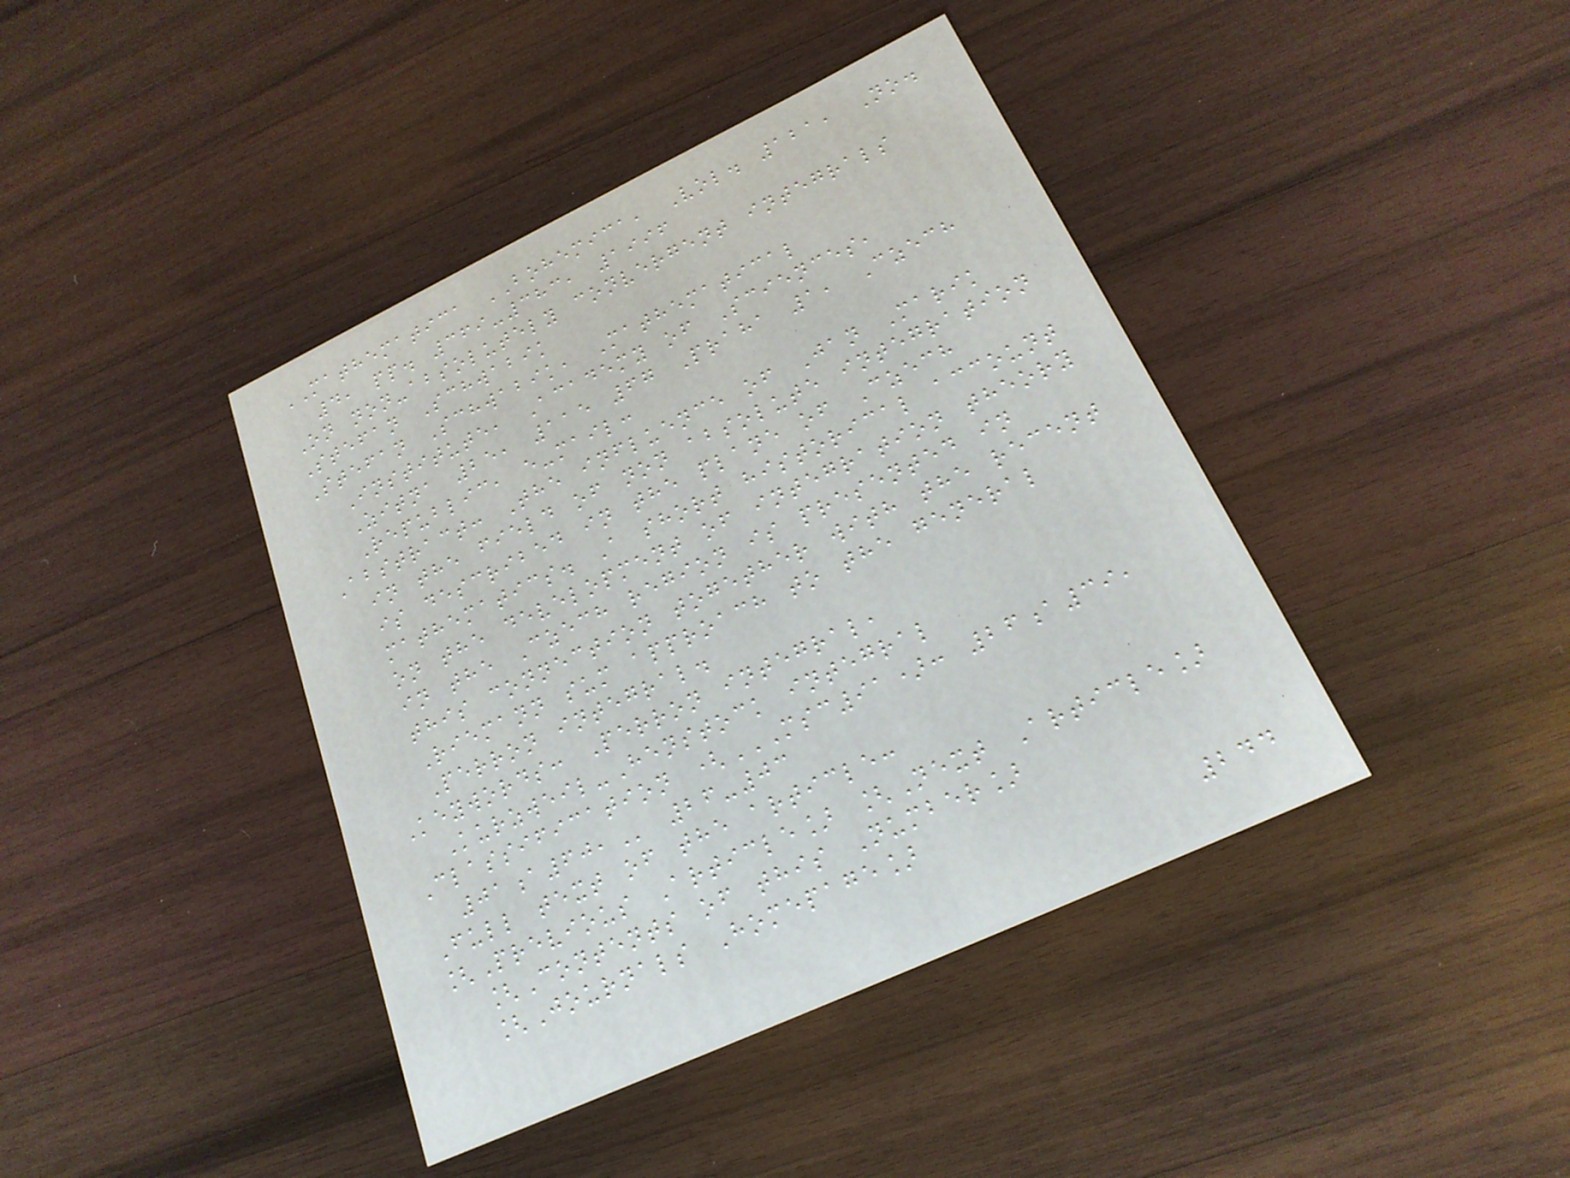MATHEMATICA BOHEMICA, Vol. 121, No.
4, pp. 369-383, 1996
On non-absolutely convergent integrals
Stefan Schwabik
Stefan Schwabik, Mathematical
Institute, Academy of Sciences,
Zitna 25, 115 67 Praha 1, Czech
Republic, e-mail:
Abstract: The influence of Jan Marik
in the field of non absolute integration
is described in the plane of Czech
mathematics. A short historical account
on the development of integration theory
in the Czech region is presented in
this connection together with the recent
Riemann sum approach to the general
Perron integral.
Keywords: Perron integral,
Kurzweil-Henstock integral
Classification (MSC91): 26A39,
01A60, 26-03
Full text of the article:
[Previous Article] [Next Article]
[Contents of this Number]
[Journals Homepage]
244
